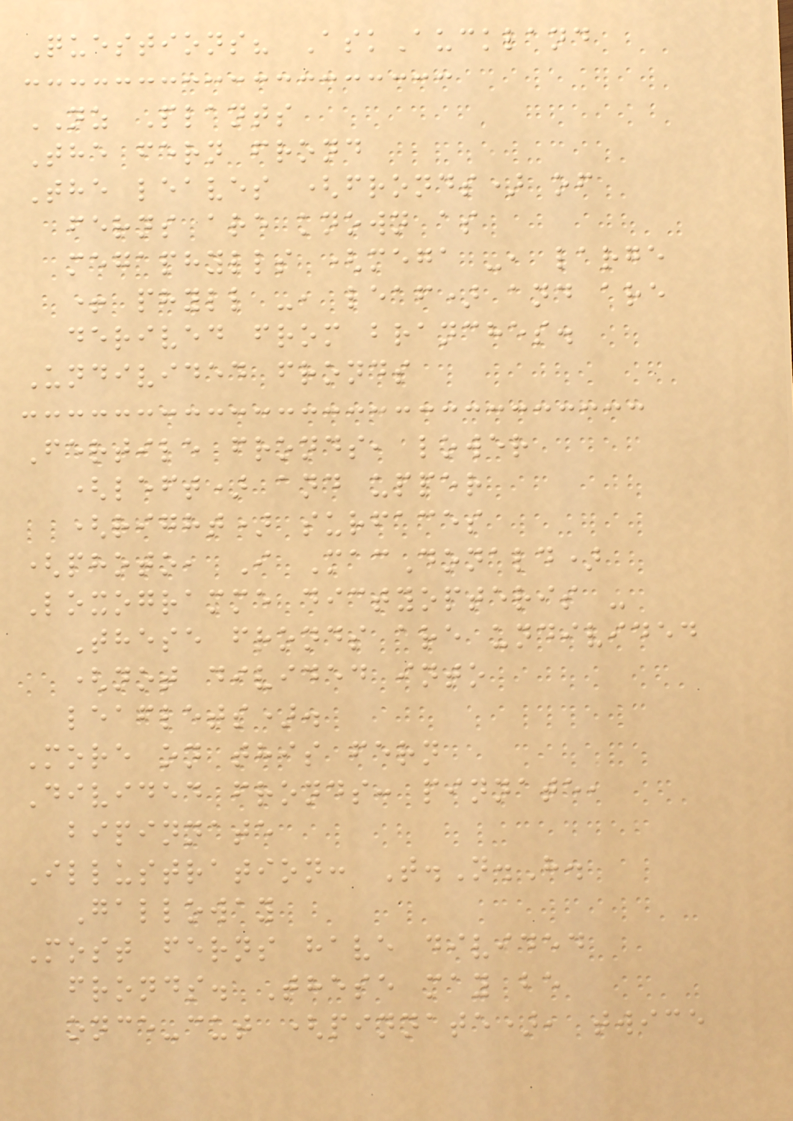Questions? AskAuckland
NZ Plants
The fern frond
The leaves (fronds) of
ferns are known as
megaphylls (mega -, large
+ phyll -, leaf) and are
derived from branches.
Undivided fronds
Fertile fronds, lower
(left) and upper
(right) surfaces
(photo, I MacDonald)
Loxogramme dictyopteris -
These fronds are undivided
(not divided into
leaflets).
More on this fern
Divided fronds: pinnate,
bipinnate
Illustration: T.N.H.
Galloway
Most ferns have divided
fronds. These may be
once-cut (pinnate), twice
